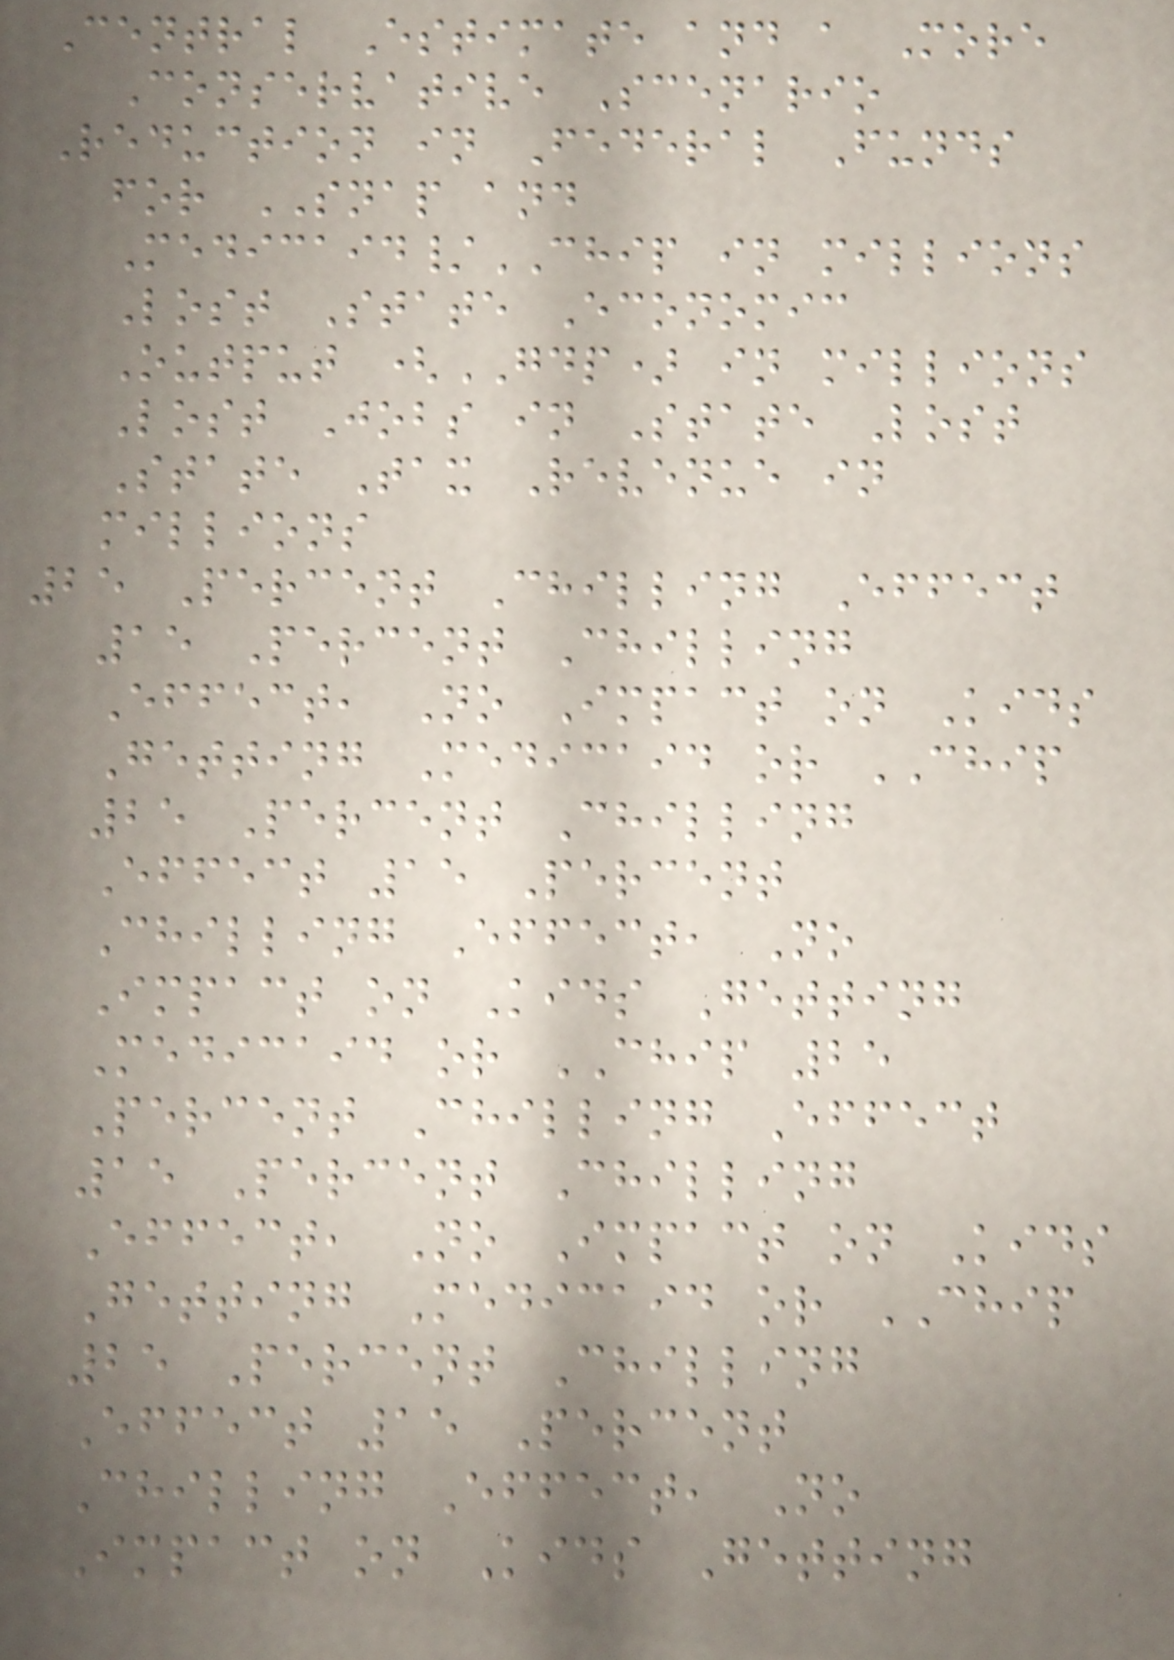Central Estimate and a More
Conservative Scenario
Reduction in Federal Funds
for SNAP and
Medicaid/CHIP in millions
Lost State Economic
Output (GDP) in millions
Lost Jobs in State Lost
State Tax Revenue in
millions
25 Percent Chilling Effect
15 Percent Chilling
Effect, No Impact on Kids
Getting Medicaid or CHIP
25 Percent Chilling
Effect 15 Percent
Chilling Effect, No
Impact on Kids Getting
Medicaid or CHIP 25
Percent Chilling Effect
15 Percent Chilling
Effect, No Impact on Kids
Getting Medicaid or CHIP
25 Percent Chilling
Effect 15 Percent
Chilling Effect, No
Impact on Kids Getting
